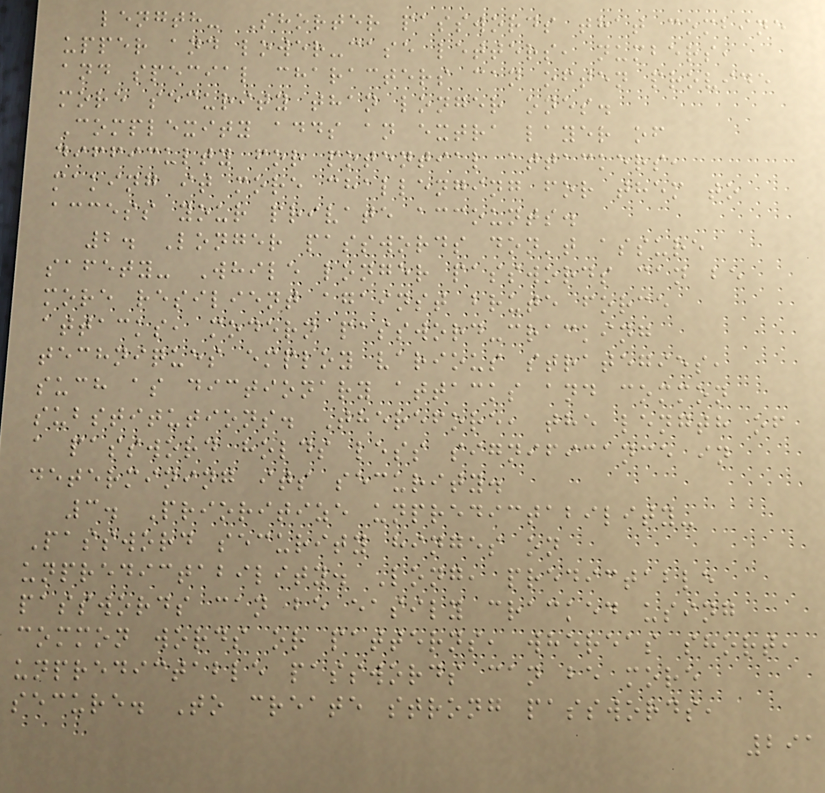length- Shorter passwords that combine
upper and lower-case letters, numbers,
and special characters can often provide
more security than longer ones.
Complexity adds an extra layer of
difficulty for potential attackers,
making it more challenging for them to
access your private accounts.
2. Longer passwords don't assure
safety- While longer passwords can be
more resilient against brute force
attacks, modern password-cracking
techniques employ various strategies,
such as dictionary attacks and common
substitutions. Therefore, the length of
a password holds less significance in
determining its security.
3. Prioritize unpredictability-
Password security hinges on
unpredictability. Long, predictable
passwords can be easily cracked using
common words or patterns, whereas short,
unpredictable passwords can be more
secure. To create strong passwords,
291
